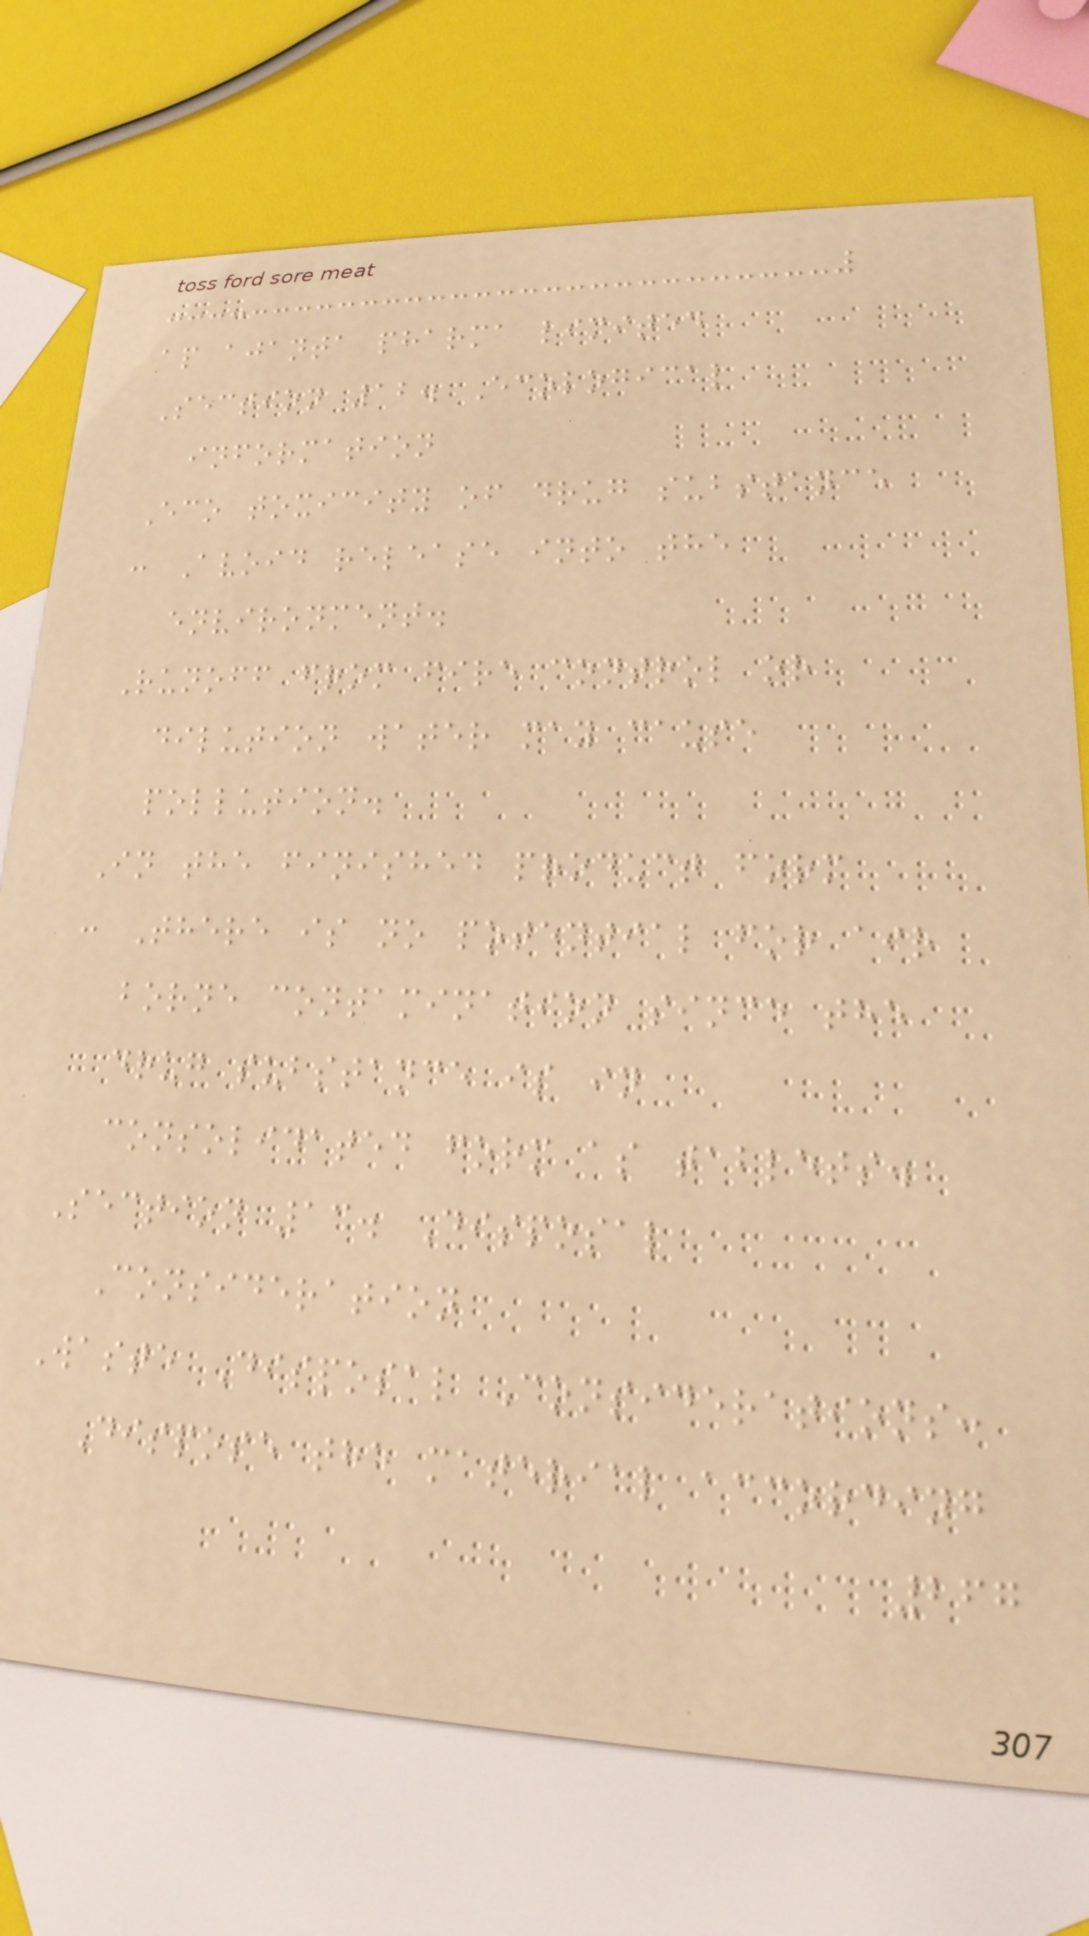ap ajanta pharma limited
Section 12. Ecological
information
Eco toxicity of drug substance
: Avoid release into the
environment.
Runoff from fire control or
dilution water may cause
pollution.
In the finished product form
: There is no potential for air
borne contamination since the
drug substance is in
consolidated form as tablets.
Section 13. Disposal
Consideration
Waste Disposal Considerations:
Dispose the material according
267
